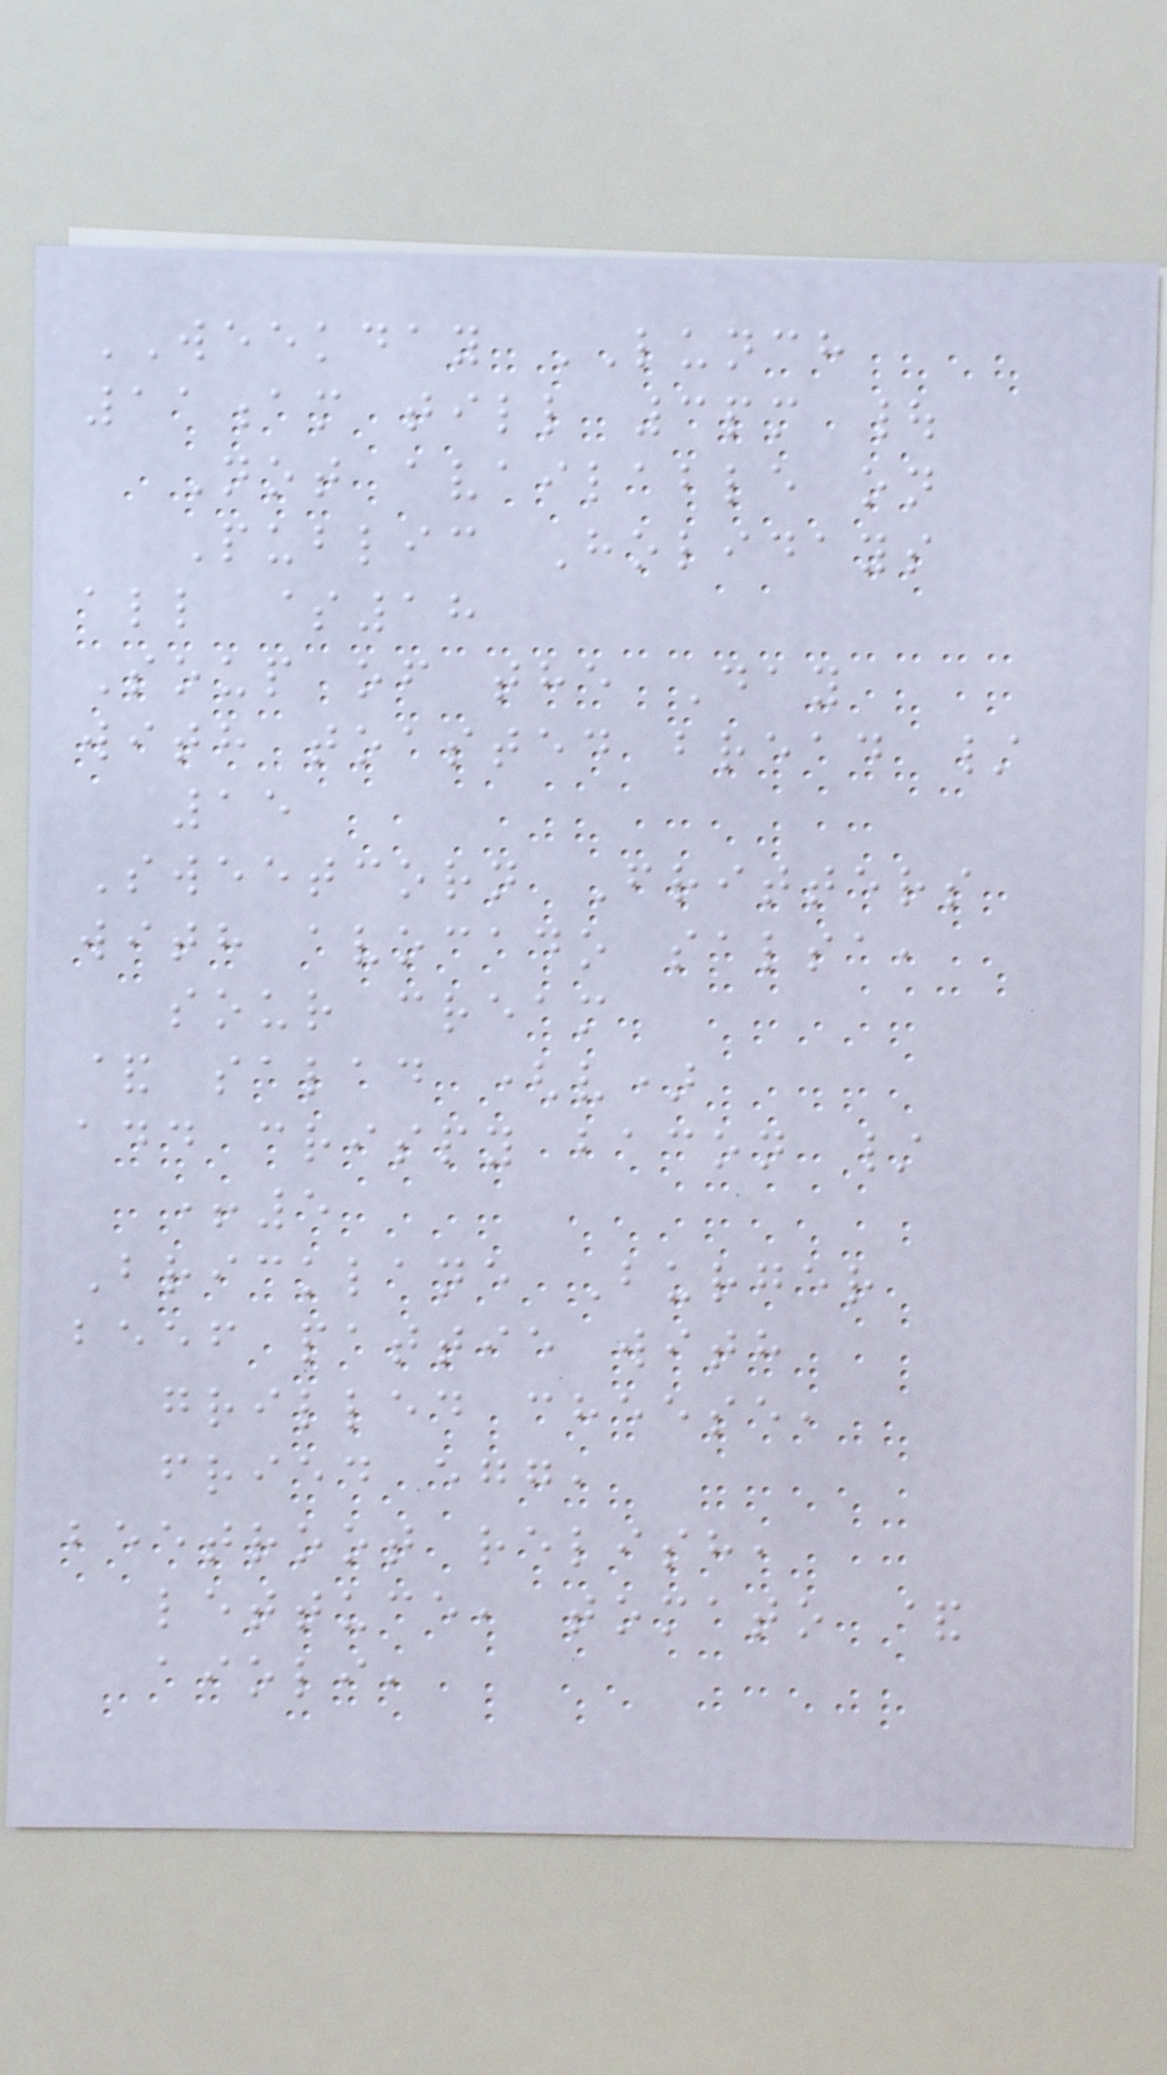WEEKDAY LUNCH
11am till 3pm |
Not available on
Public Holidays
all $18
Soup of the Day
with toasted bread /
15
Sweetcorn Fritters
with avocado salsa,
sour cream
& salad (v)
add crispy bacon /
+5
Bricklane Burger
beef pattie with
grilled cheese,
fried egg,
beetroot relish,
lettuce, tomato &
aioli,
